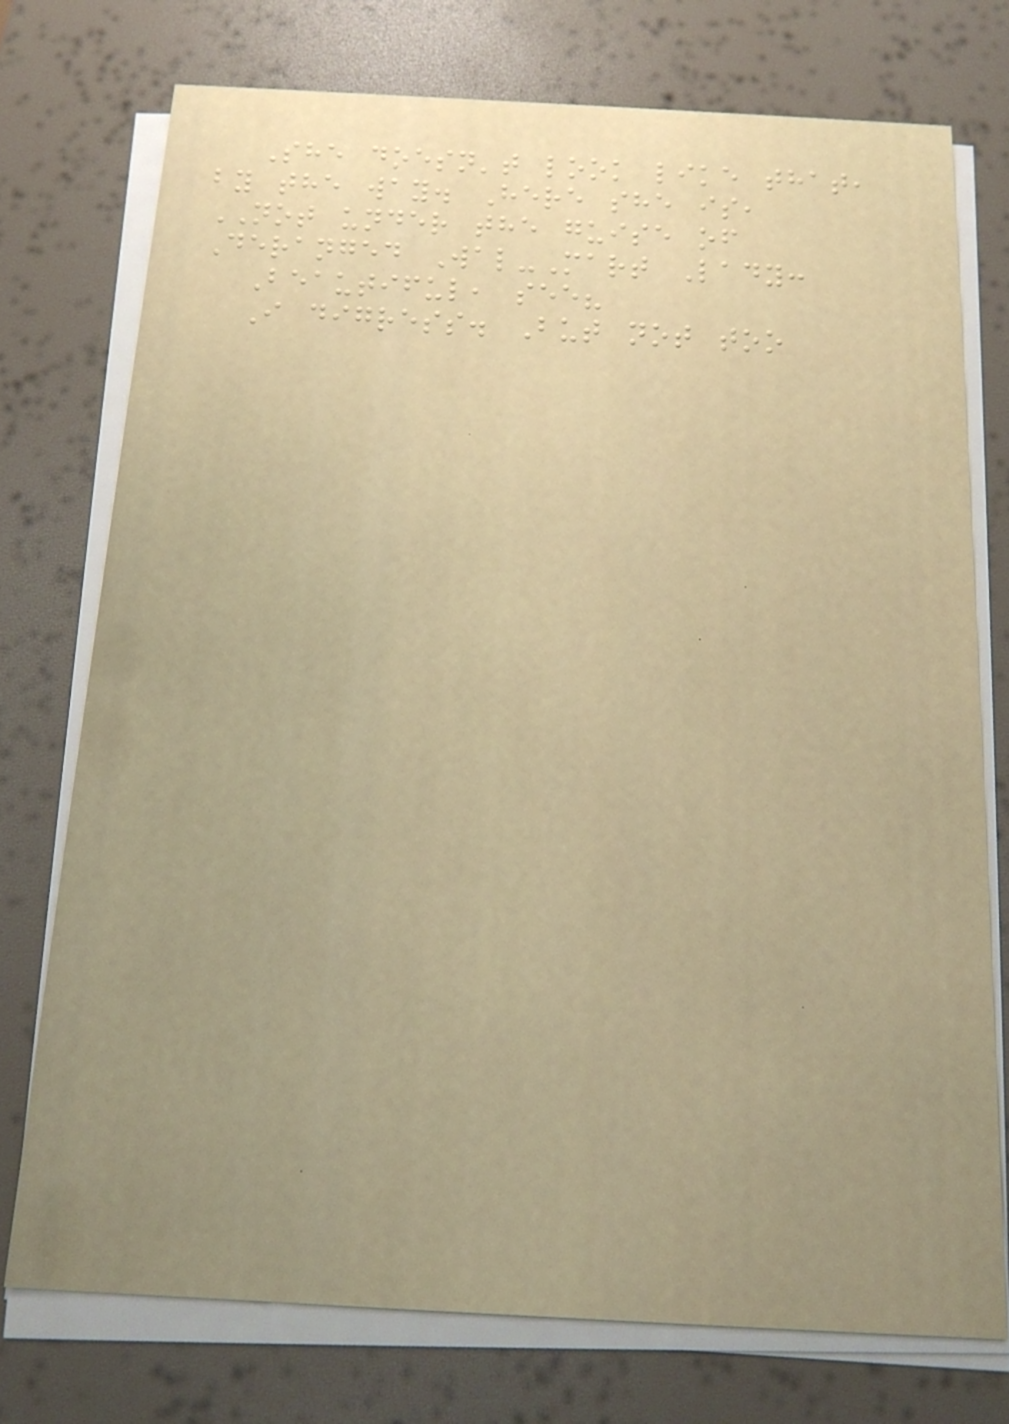She doesn't look like that,
by the way. Here she is,
NOT under the guise of
Deranged Wal-Mart Lady:
Beautiful, see?
I digress. But not too
